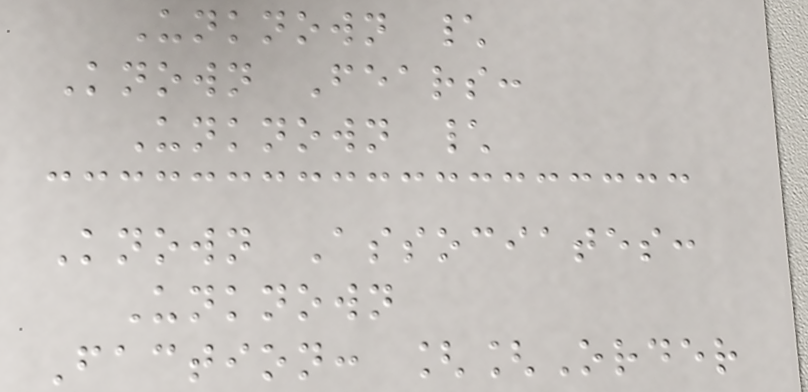Unknown \
Known Fears:
Unknown \
Known Associates:
Unknown
Faction: [[Order
